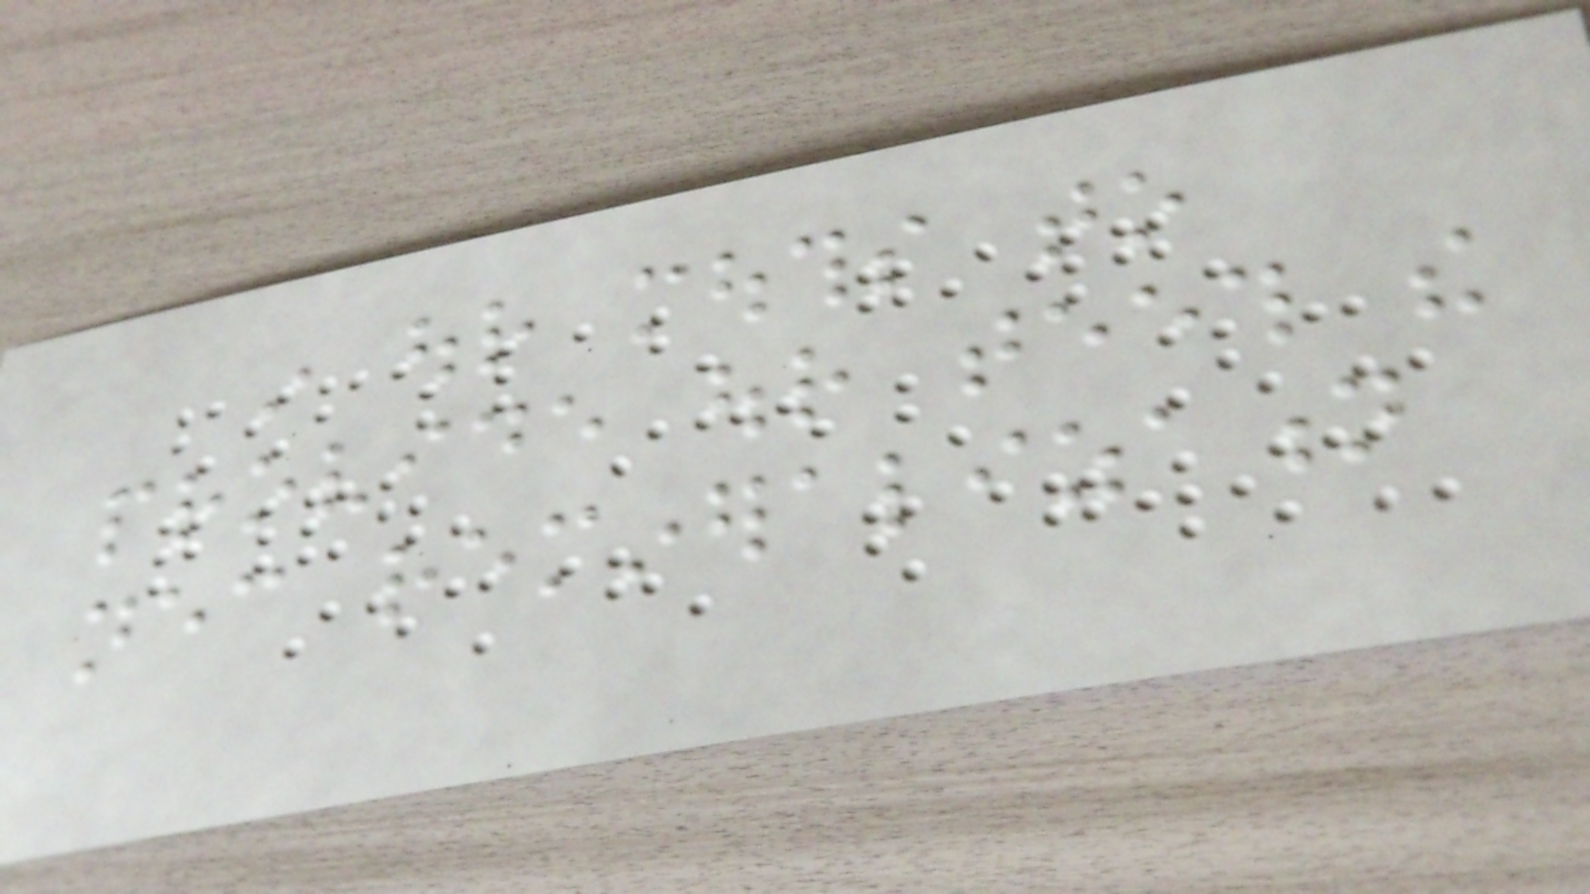in our mouths to
provide our teeth the
necessary remineralization
